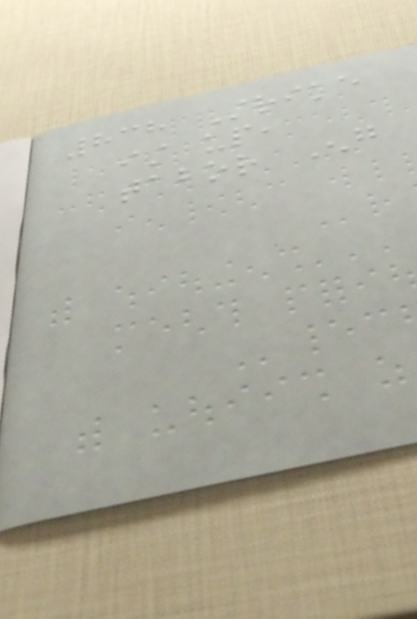838 Strike
ist up,
tabor Eng
